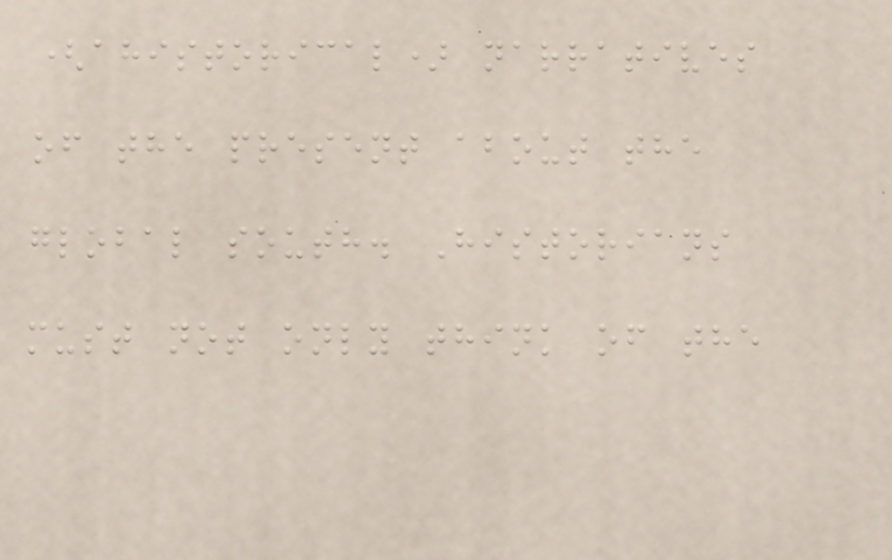(ahistorical) narratives
of the present about the
global south. Historians
must not only think of the
